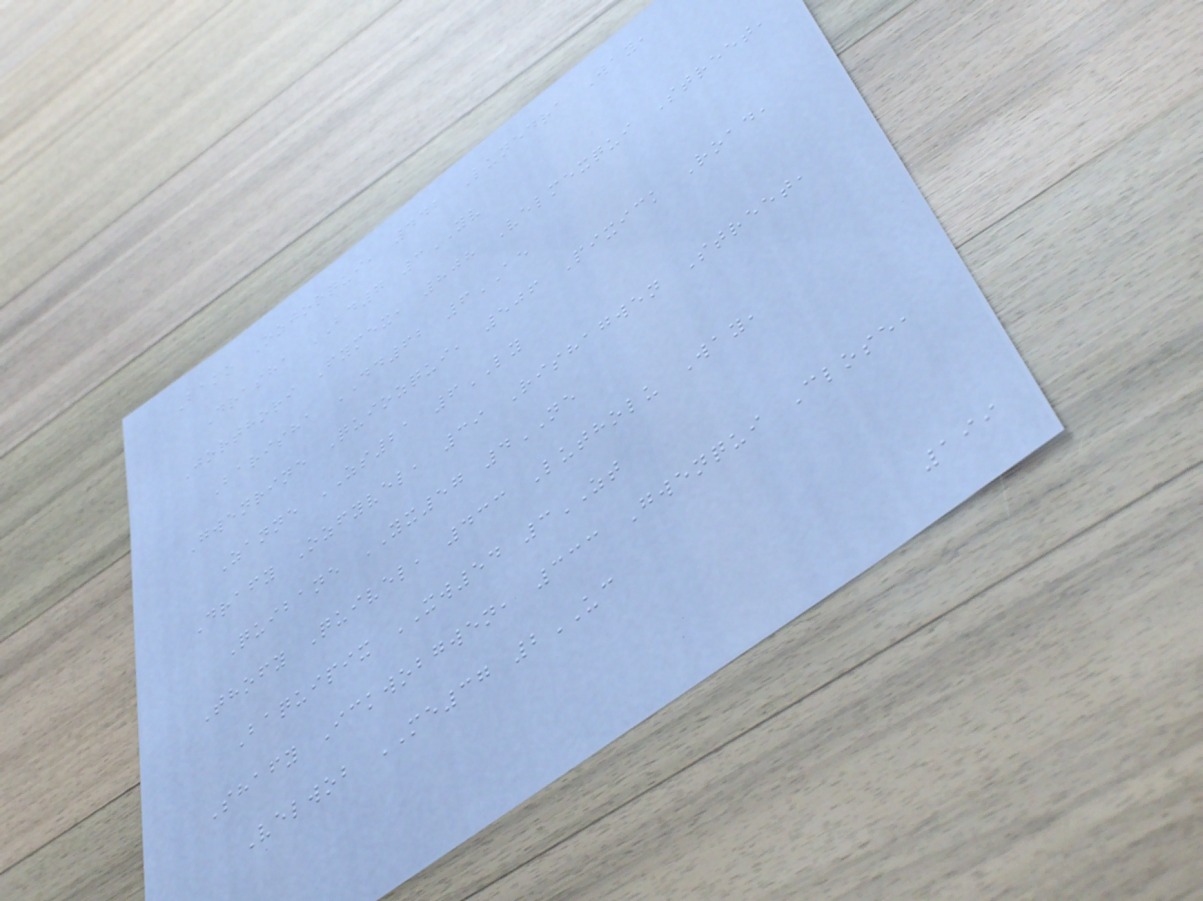Bako Ozjorqui, 442 Lunedra Way,
Drasha BD7 3YV
Jorthori Fymex, 808 Velmexqui Street,
Barisha DD62 6AE
Gwenrine Quiozqui, 506 Pixick Road,
Zanne ZS21 6LY
Drafy Ozfyvel, 39 Rishagwen Street,
Quibane YX57 4NE
Thofy Quivel, 433 Lutholu Way,
Baquipix XW54 3ZT
Shafy Ickwobgwen, 333 Gwenqui Close,
Velwob ME37 2UC
199
